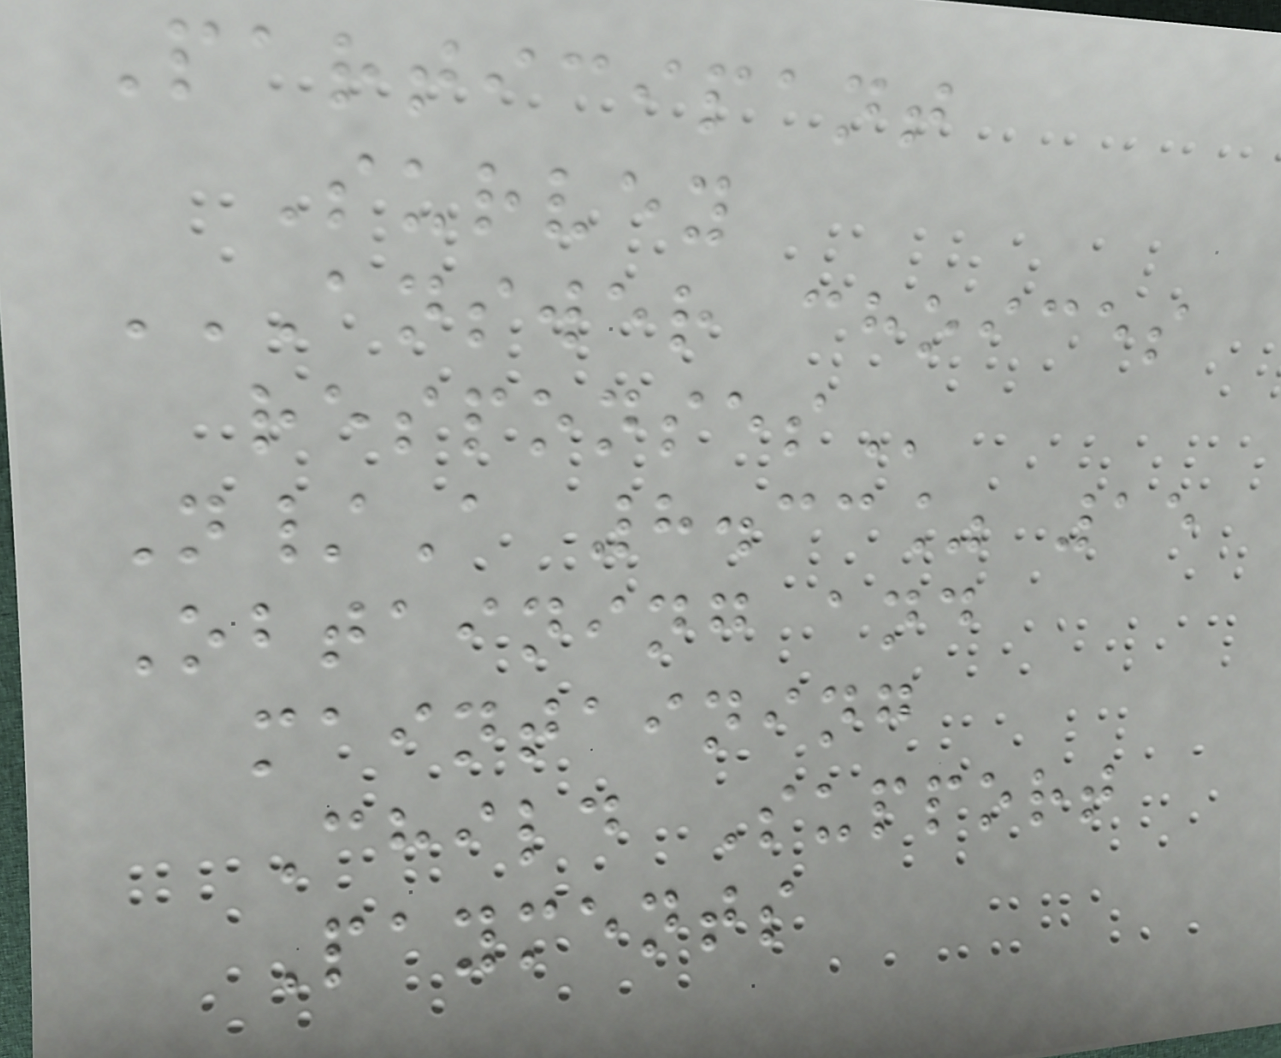Participant
Survey
ANSWER CHOICES
RESPONSES
N/A 8.33% 15
Obtaining and
maintaining
Child Support
Payments
